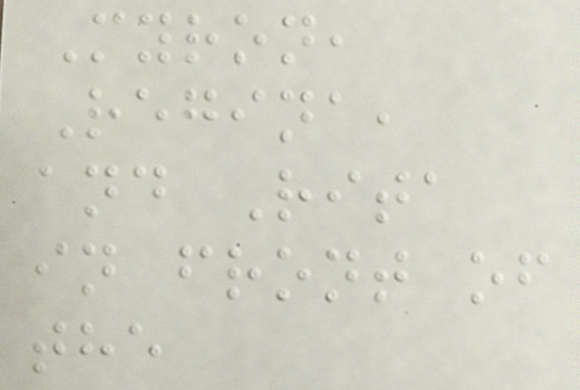Myron,
Regina,
and Rita
in front of
the
